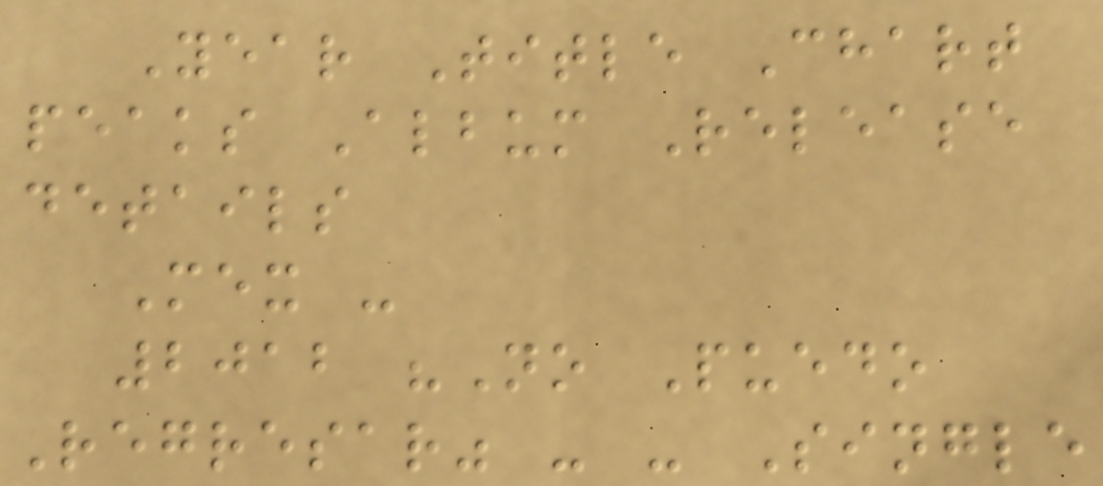Year Title Chart
peaks Album Release
details
Mex -
2012 "No Puedo
Regresar" - - Single
